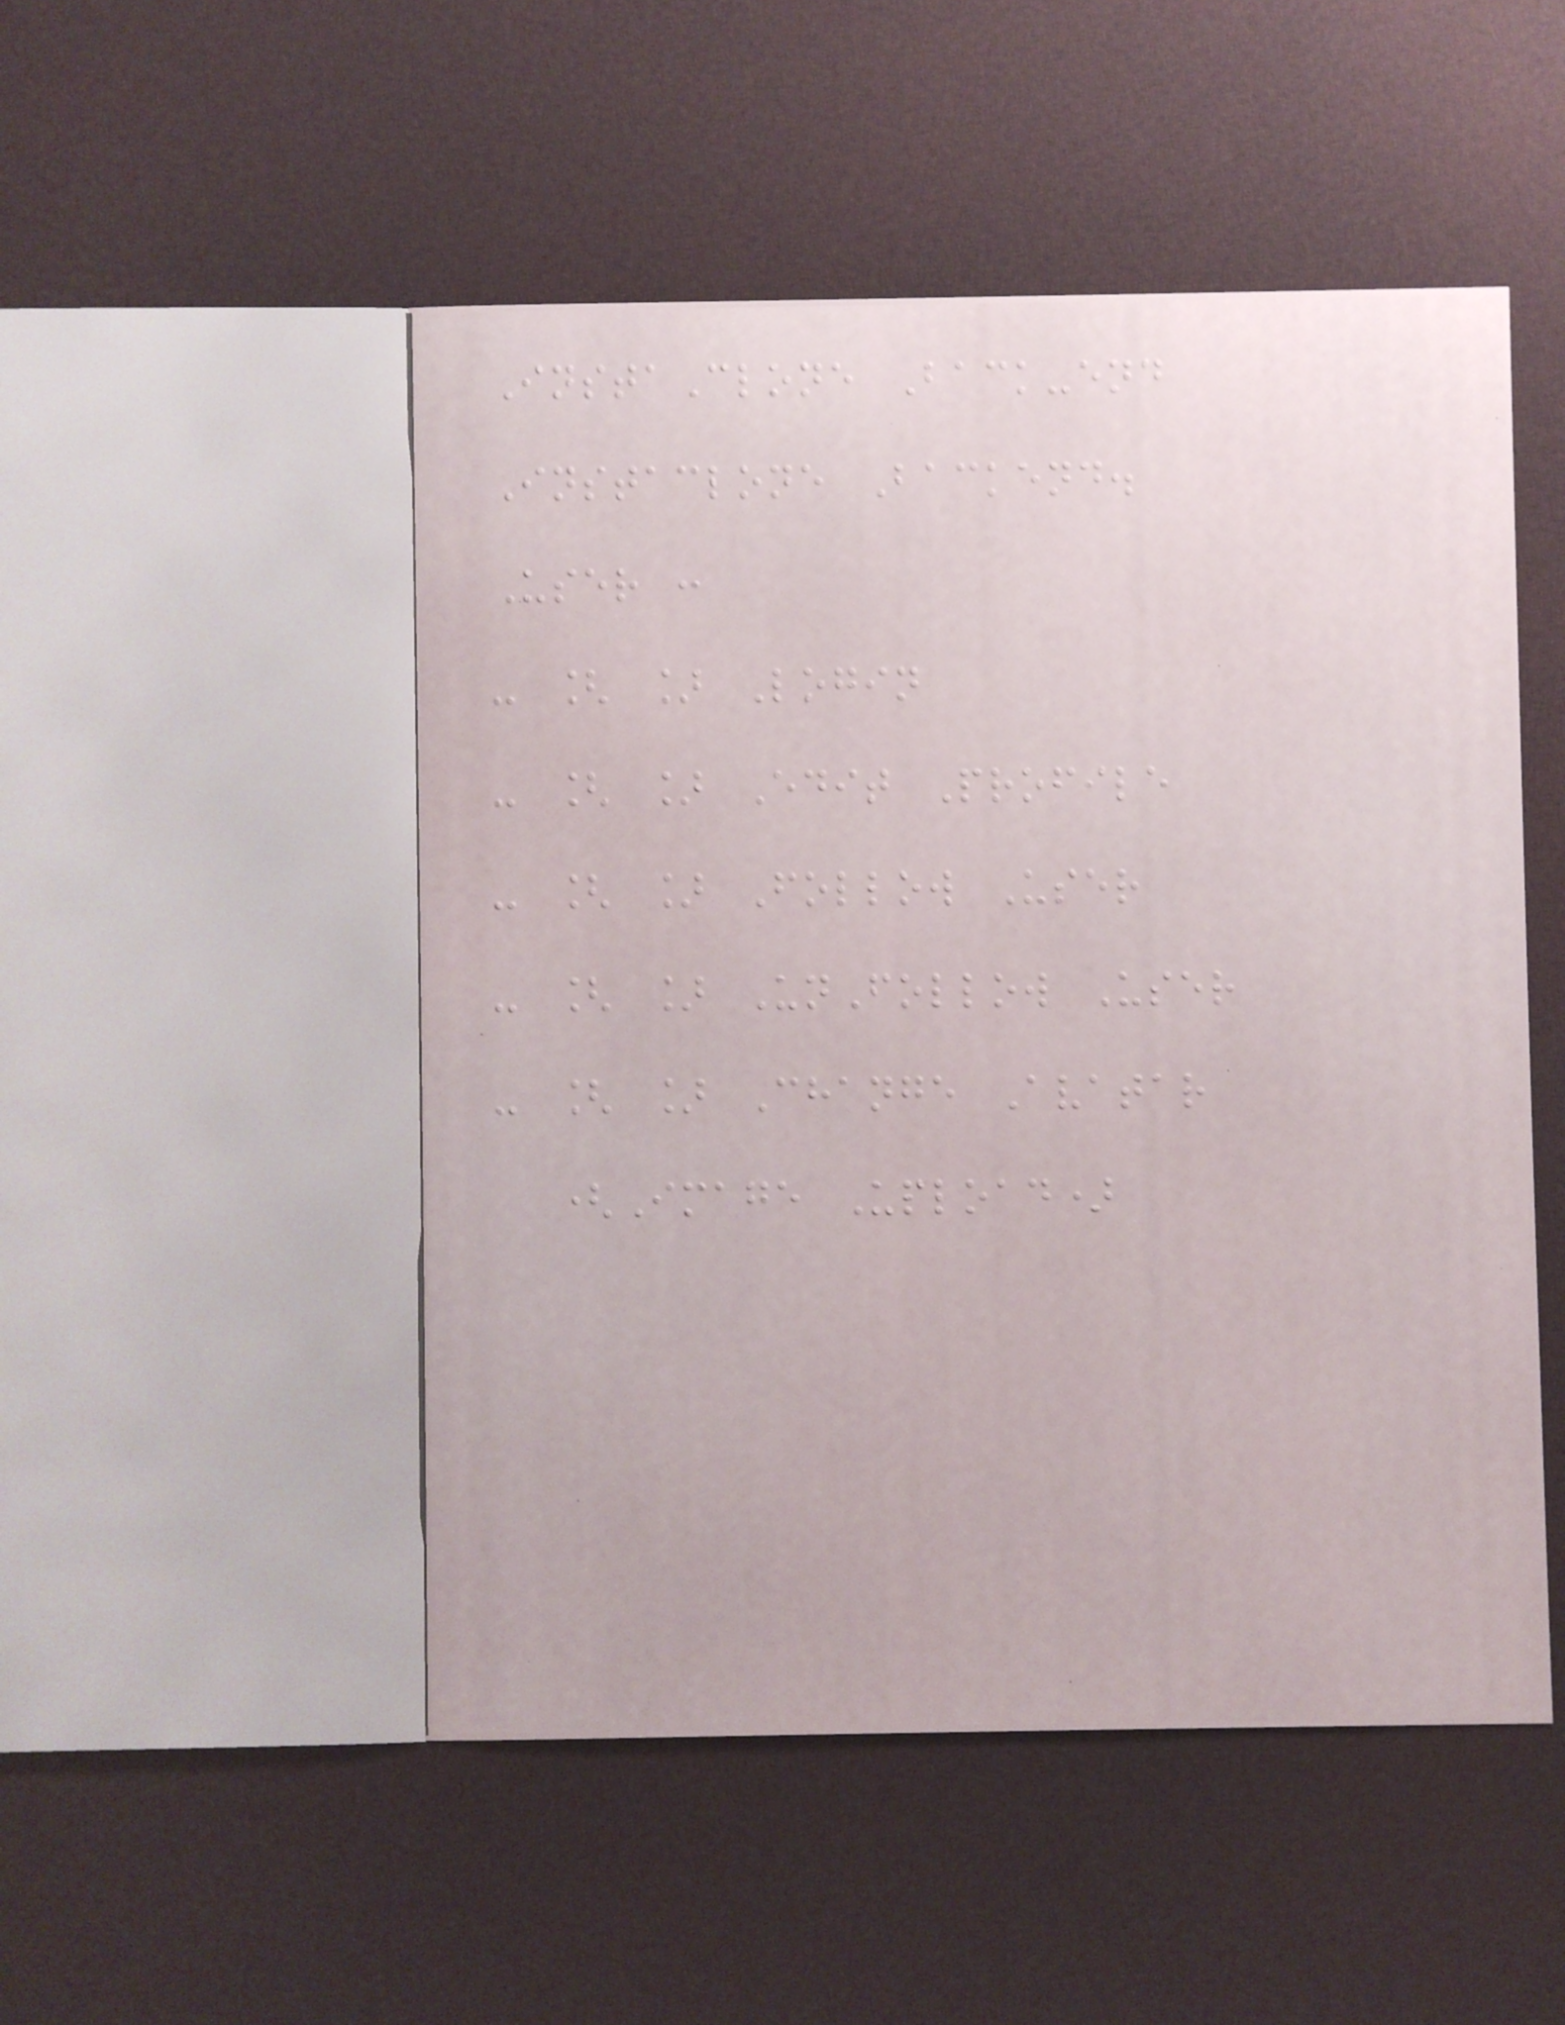InstaClone Back-end
Instaclone Backend.
User :
- [ ] Login
- [ ] Edit Profile
- [ ] Follow User
- [ ] UnFollow User
- [ ] Change Avatar
(Image Upload)
